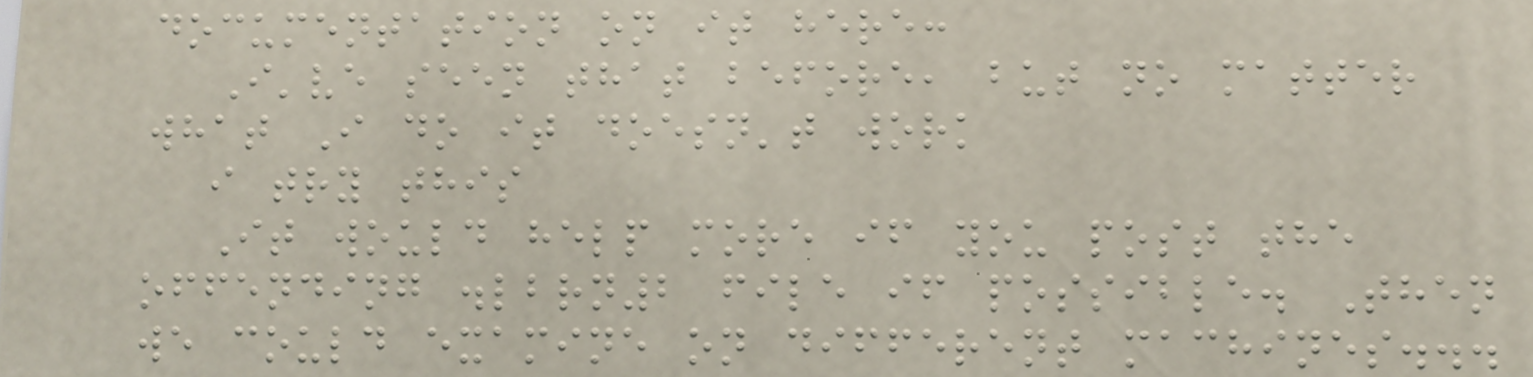documentation on it here:
I've seen that before, but no matter
what I do it doesn't work
i try this
It would help more if you post the
offending .lbrn2 file if possible. Then
we could examine on different machines...
